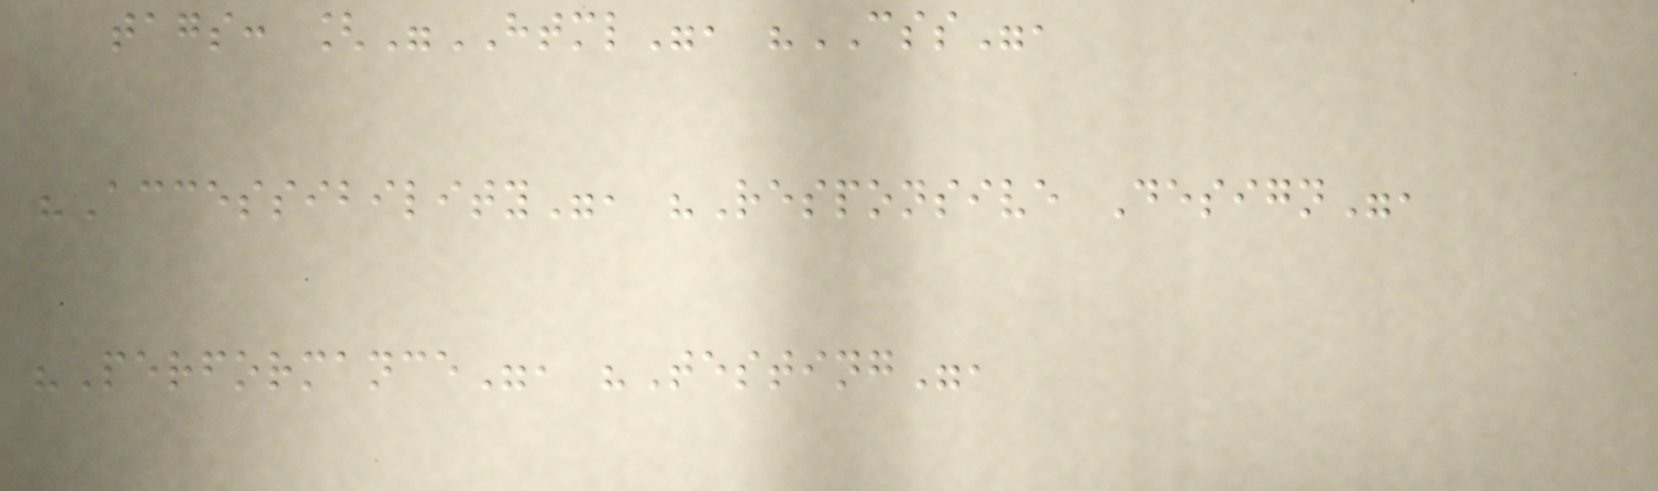tags: ["HTML", "CSS",
"Accessibility", "Responsive Design",
"Performance", "Testing",
